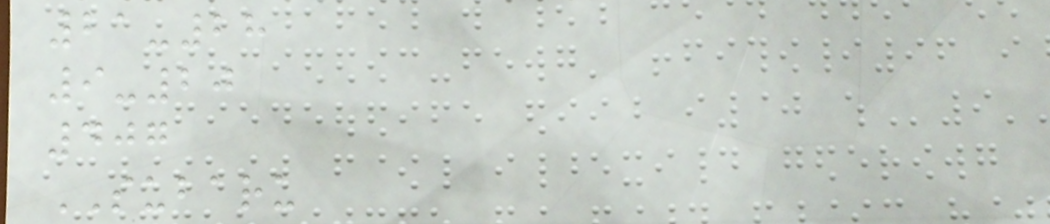21-28
9-20
407
SUBARU
